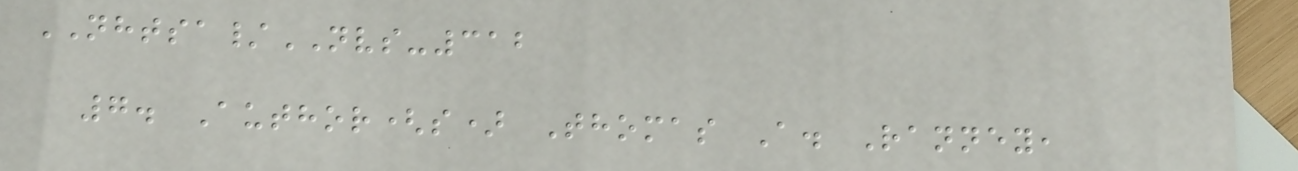NHTSA/NVS-312
7. Author(s) Thomas A. Ranney,
